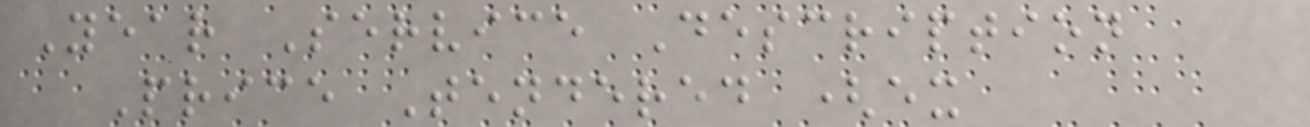Year Service Description
Price Tendered (ex
